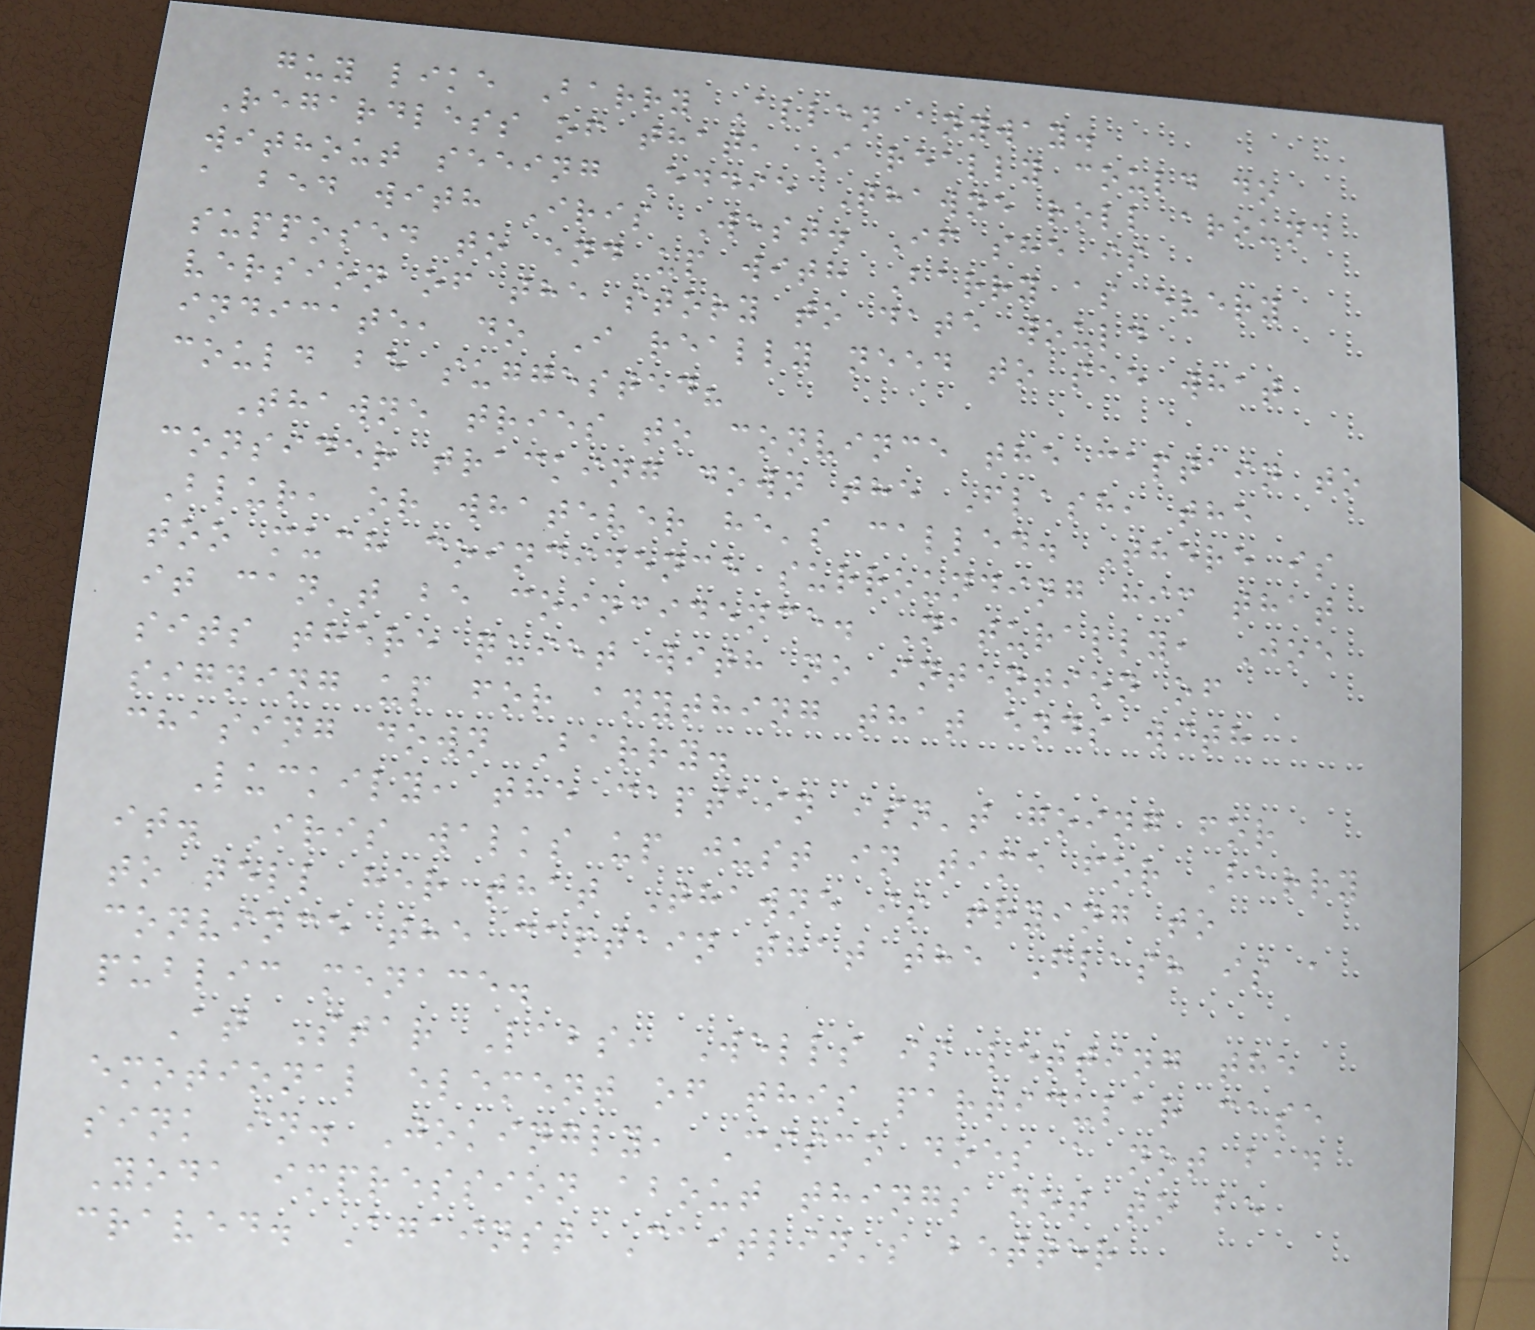guy like Barry Allen anyway.
Regardless of that, I really could do
without seeing Eddie Thawne roll around
a bed with Iris West. If she is
supposed to end up with Barry as every
version of the story to date would
indicate, do I really need to see what
could be suggested?
Thawne tries to convince the captain to
consider tracking down the Flash, the
Blur, or whatever he's called. There is
too much coincidence surrounding him that
it can't be coincidence. Naturally, Joe
sits there quiet with no intention of
signing up for anything that ends with
chasing down Barry.
Luckily, the captain isn't going for
it. Iris walks up just in time for Barry
to tell her that Thawne is trying to
convince the captain that the Flash is a
public menace.
At Star Labs, Wells is letting the
emotional element of this particular case
sink in. Jokingly, Cisco does a not bad
Yoda impression about things not to be
craved. Against Caitlin's better
